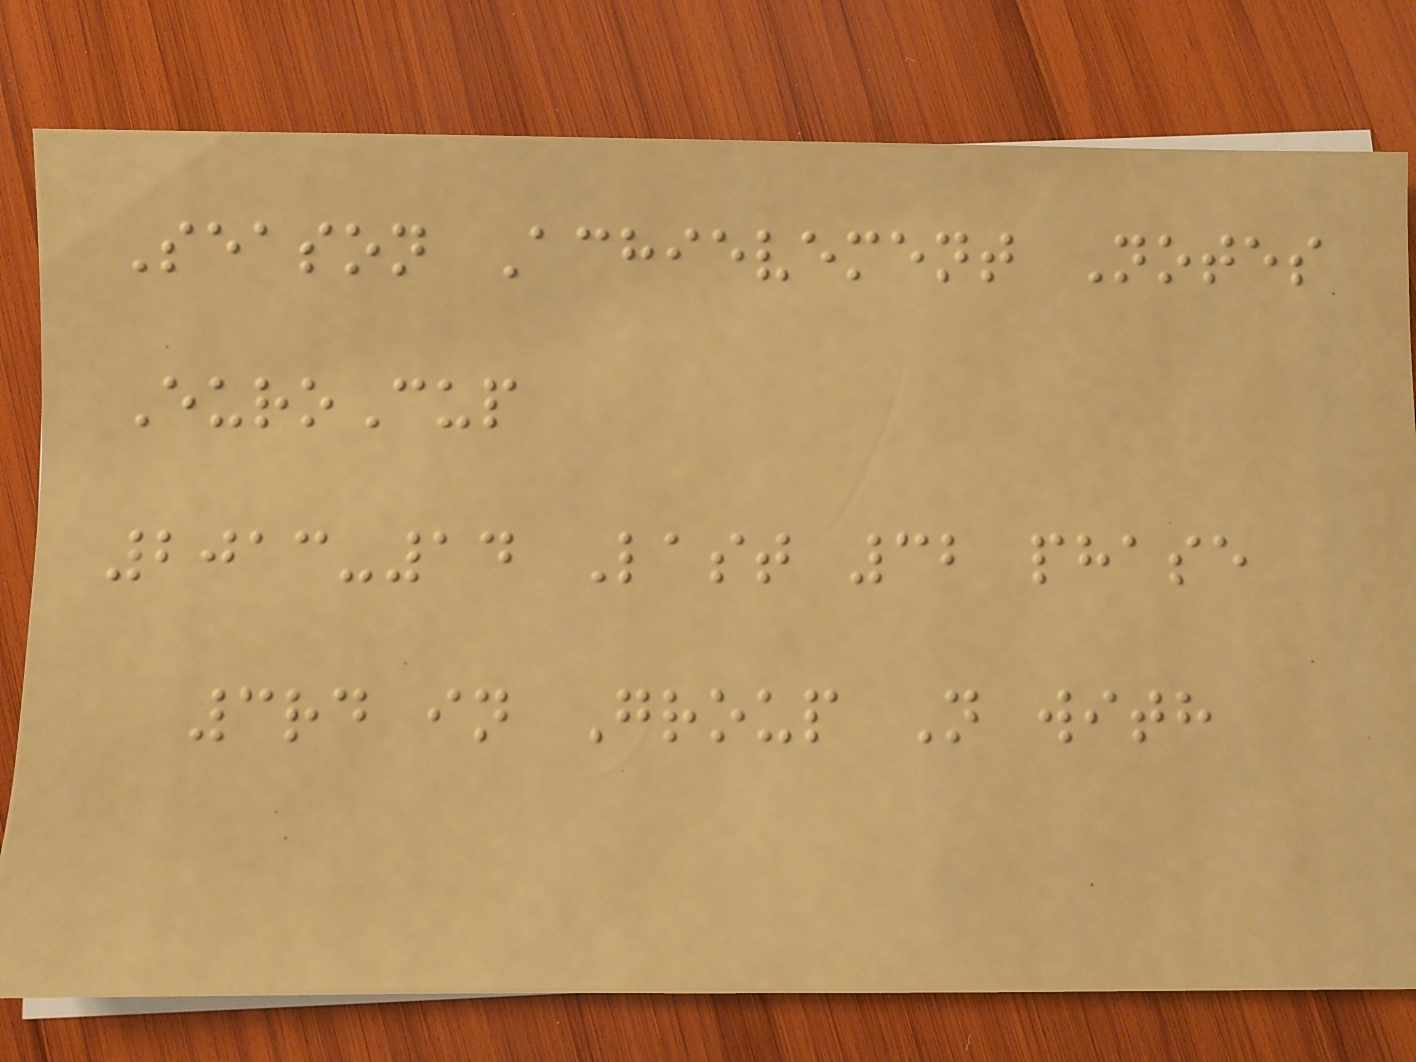Season Achievement Notes
EuroCup
2013-14 Last 32 phase
3rd in Group N with
